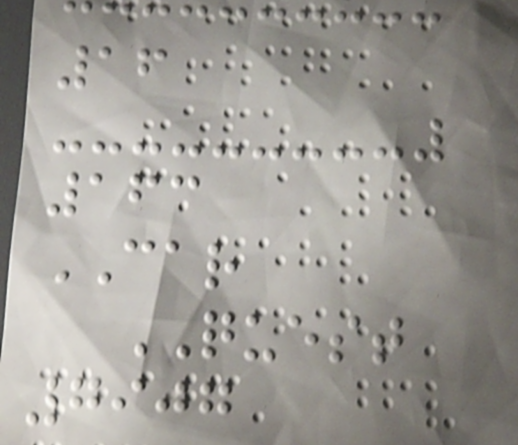16
163
CAR
QUEST
7907
